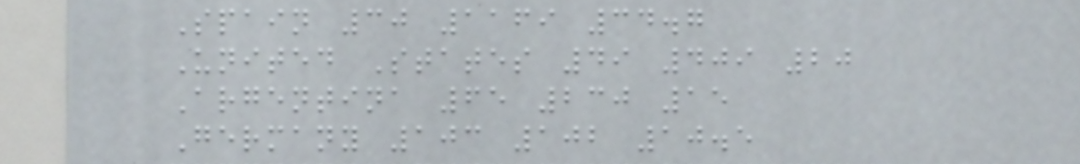Spain 30 1169 34.7
United States 49 409 20
Argentina 65 230 15
Germany 103 102 10.5
